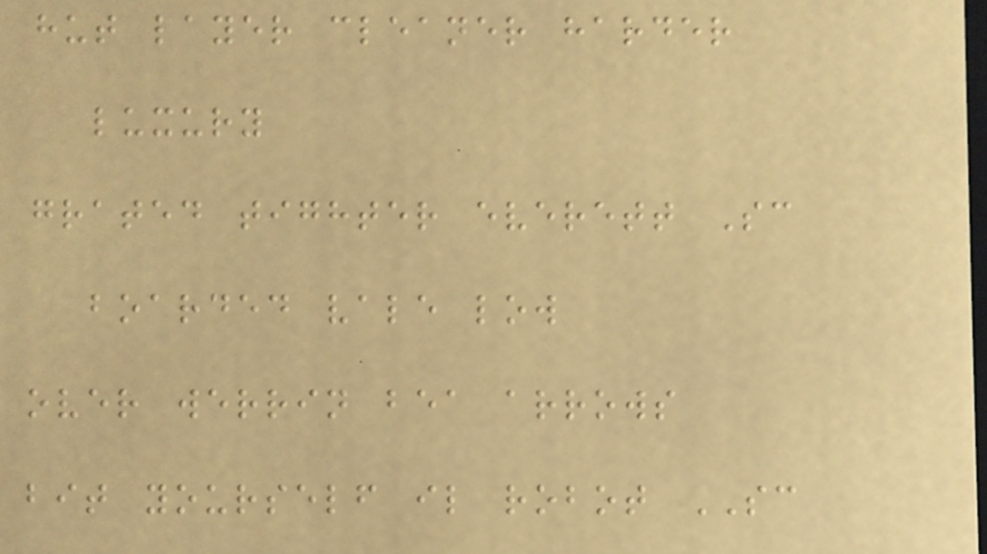hut layer cleaner harder
luxury
grated tighter everett Sc
boarded vale low
over werrin bea arrows
bit yourself il robot SC
